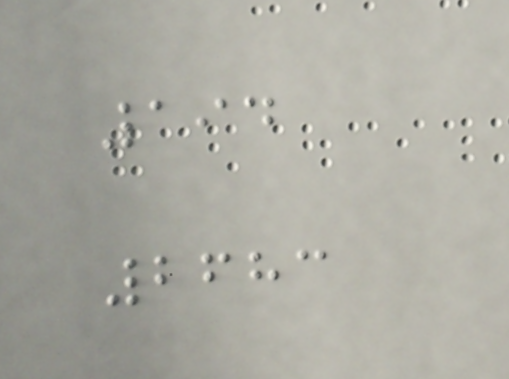194
2683
